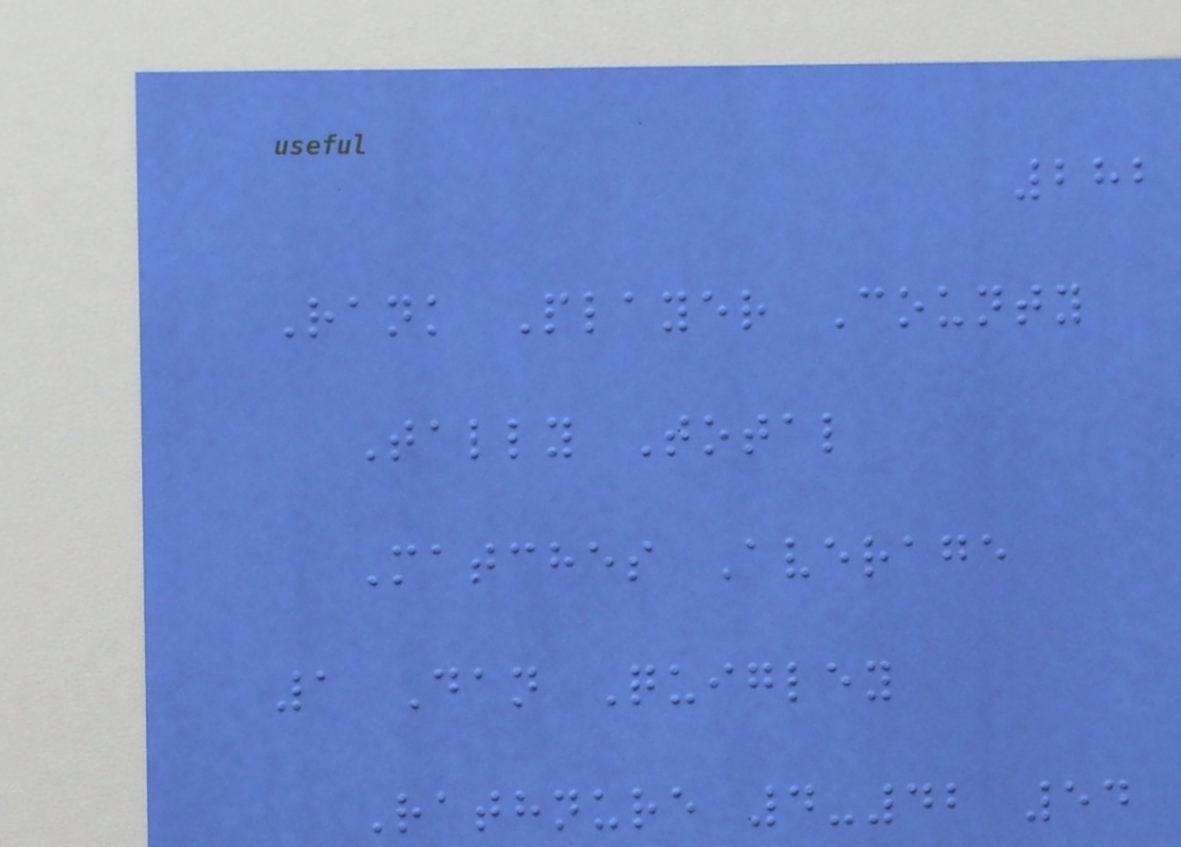282
Rank Player County
Tally Total
Matches Average
1 Dan Quigley
Rathnure 4-42 54
